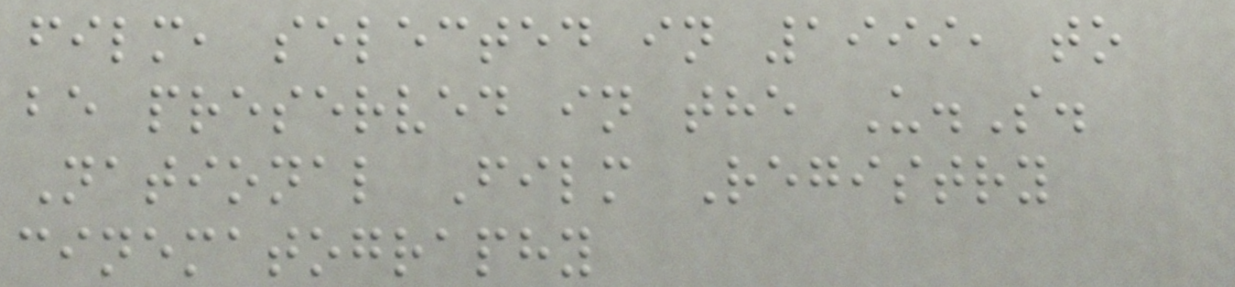film, selected in 1999, to
be preserved in the U.S.
National Film Registry
cinematography
